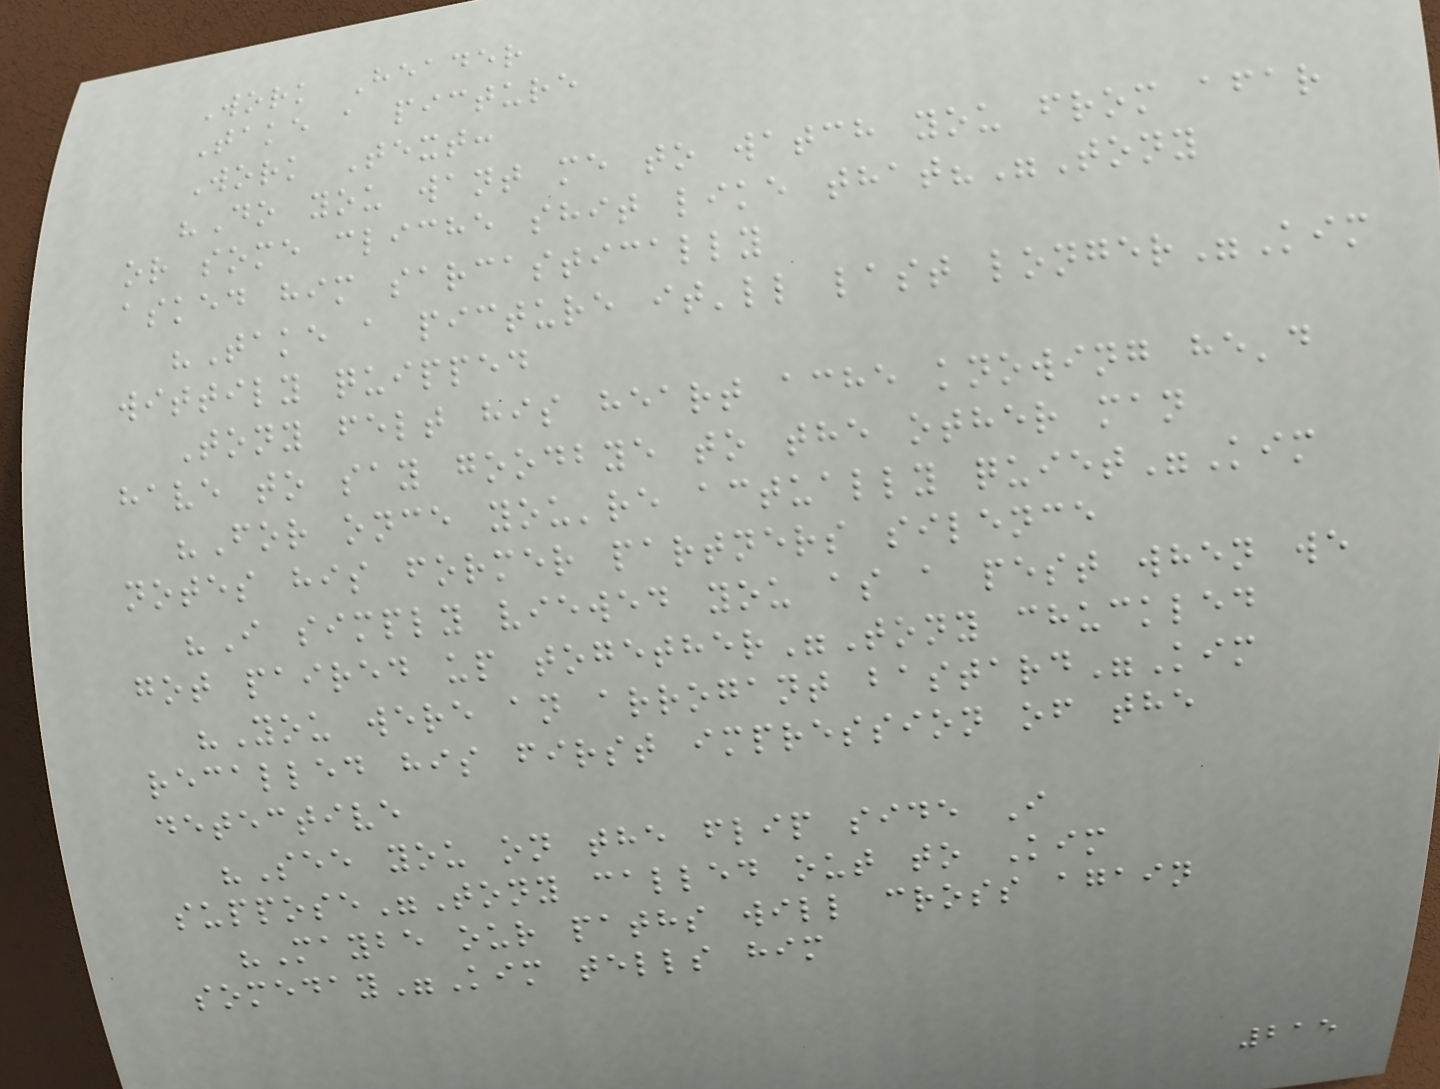Work Header
Take a picture
Work Text:
"Do you want me to watch you from afar
or some cliche shit like that?"Tony
asked him sarcastically
"Take a picture it'll last longer"Kim
wittily quipped
Tony felt his heart ache knowing he'd
have to say goodbye to the other man
"For once you're actually quiet"Kim
notes his former partners silence
"I simply viewed you as a pest when we
got paired up together"Tony chuckled
"You were an arrogant bastard"Kim
recalled his first impression of the
detective
"See you on the flip side I
suppose"Tony called out to Kim
"Maybe our paths will cross again
someday"Kim tells him
215
